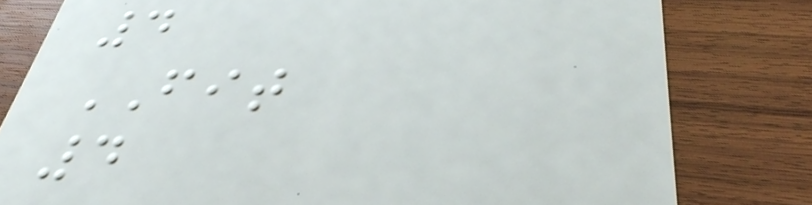4
FIT
4
